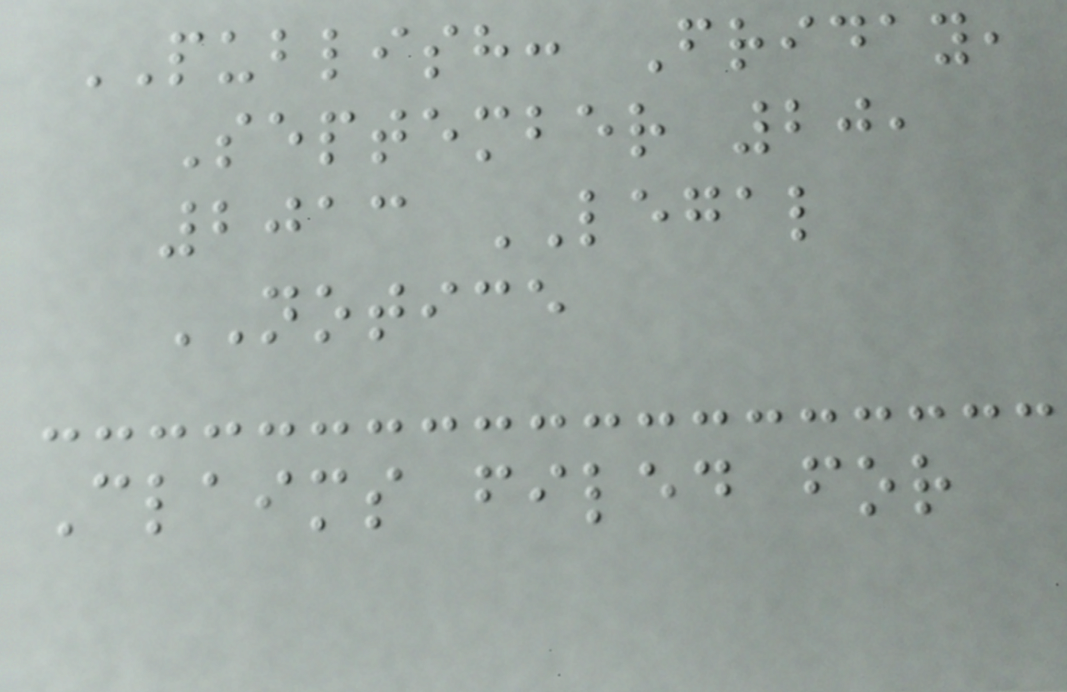PUBLISH: Friday,
September 20,
2013 LEGAL
NOTICE
Claims filed for
